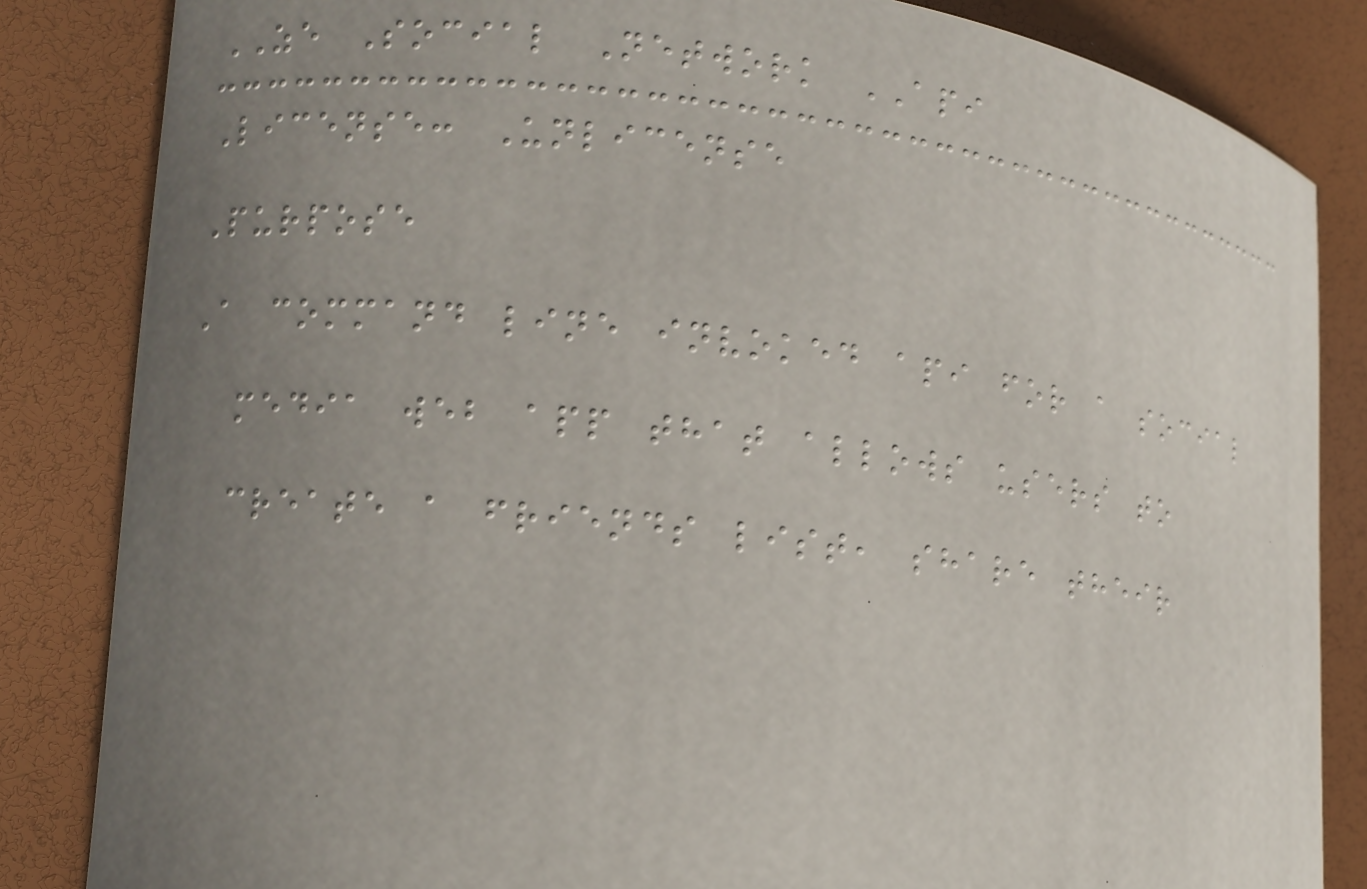ZE Social Network API
License: Unlicense
Purpose
A command line invoked api for a social
media web app that allows users to
create a friends list, share their
